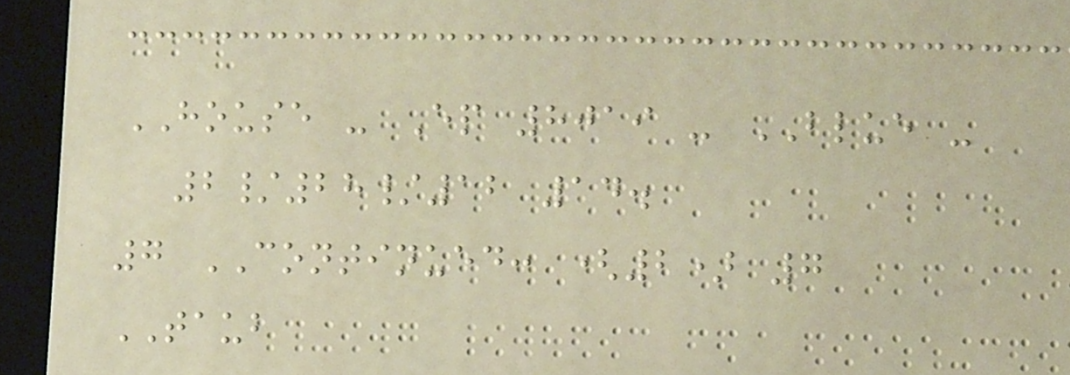HOUSE - Ep 8019 - BLUE -
2/28/12 14.
7 CONTINUED: (2) 7
TAUB
